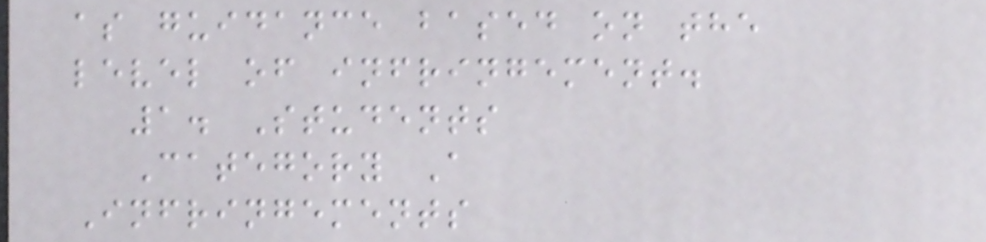as guidance based on the
level of infringement.
1. Students
Category A
Infringements
